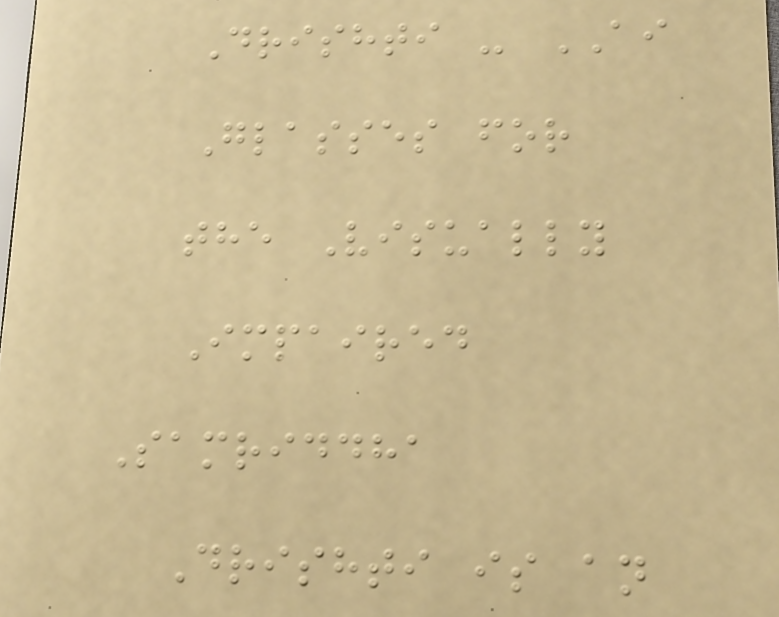Drishti - AI
Glasses for
the Visually
Impaired
Samriddha
Drishti is an
